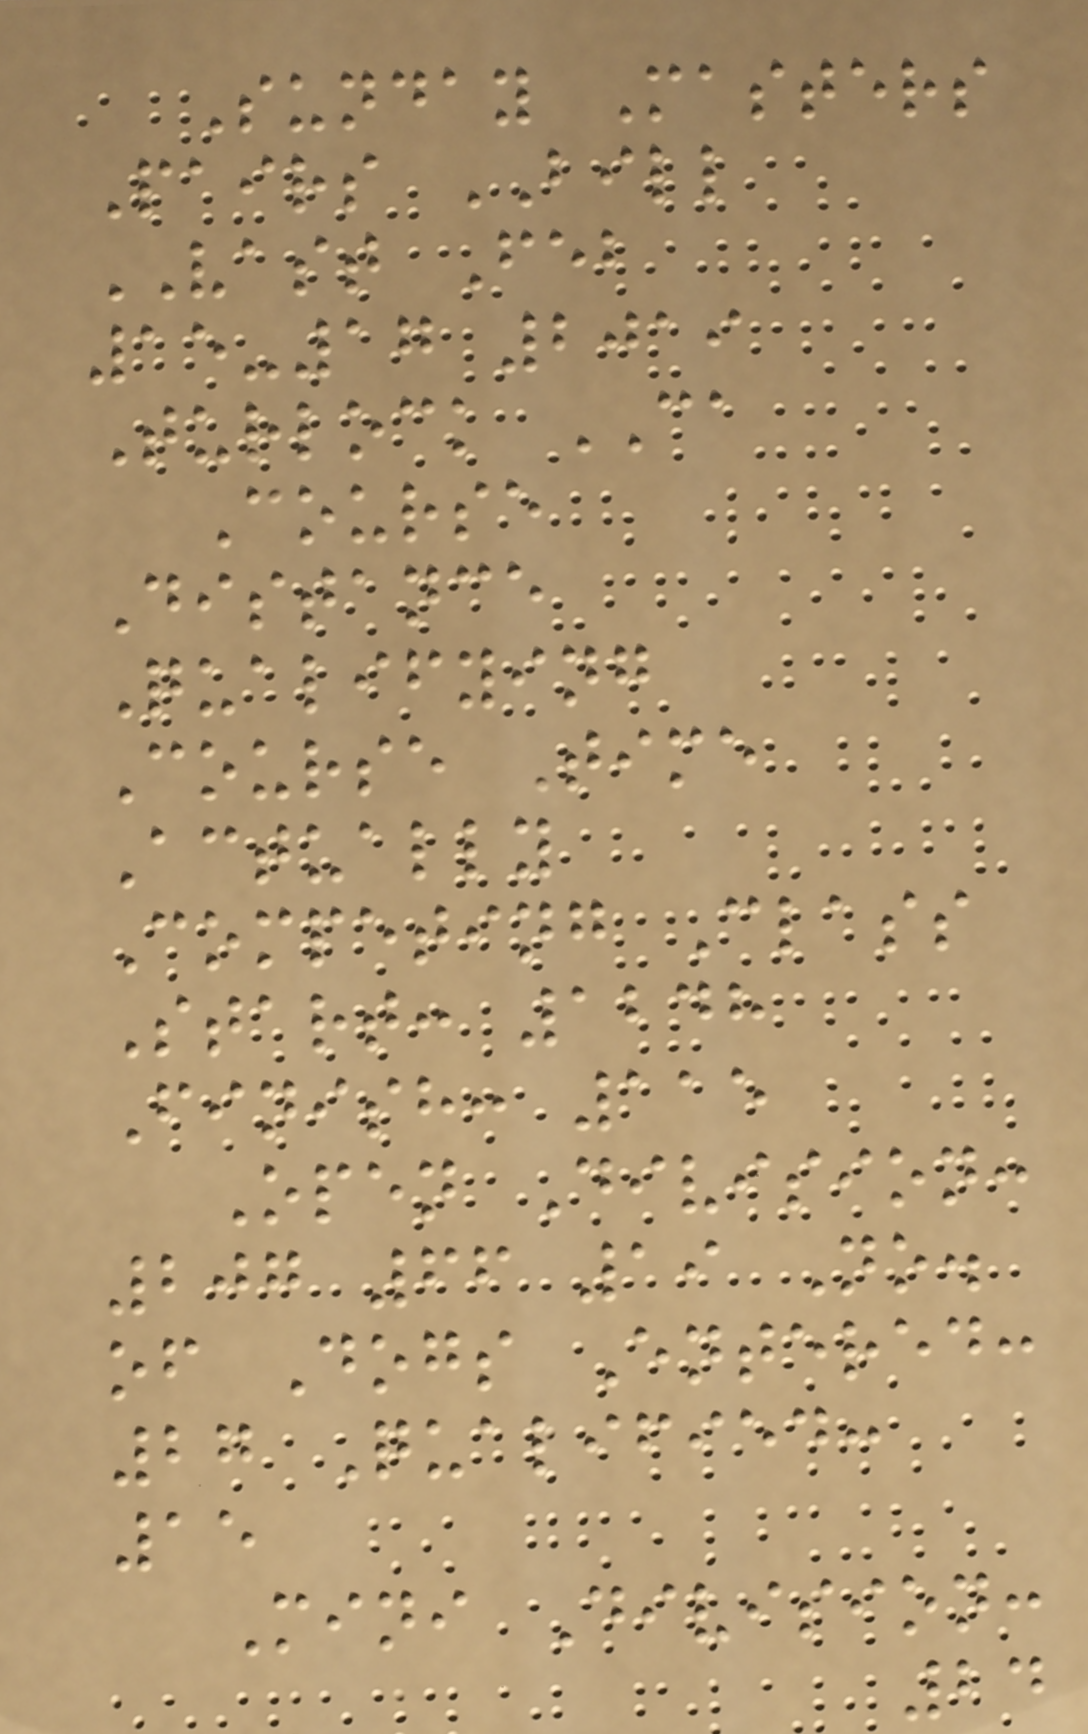Sunday Masters
Pairs BILL
VAST Feb
15-17 2019
Turlock CA
Course
Distance
Qualifying
Course Time
Actually
Competing Class
Start: 1248
Finish: 115
Open Division:
207 66 19 No.
of Dogs Entered:
27 Qualified:
15
Mini Division:
24
